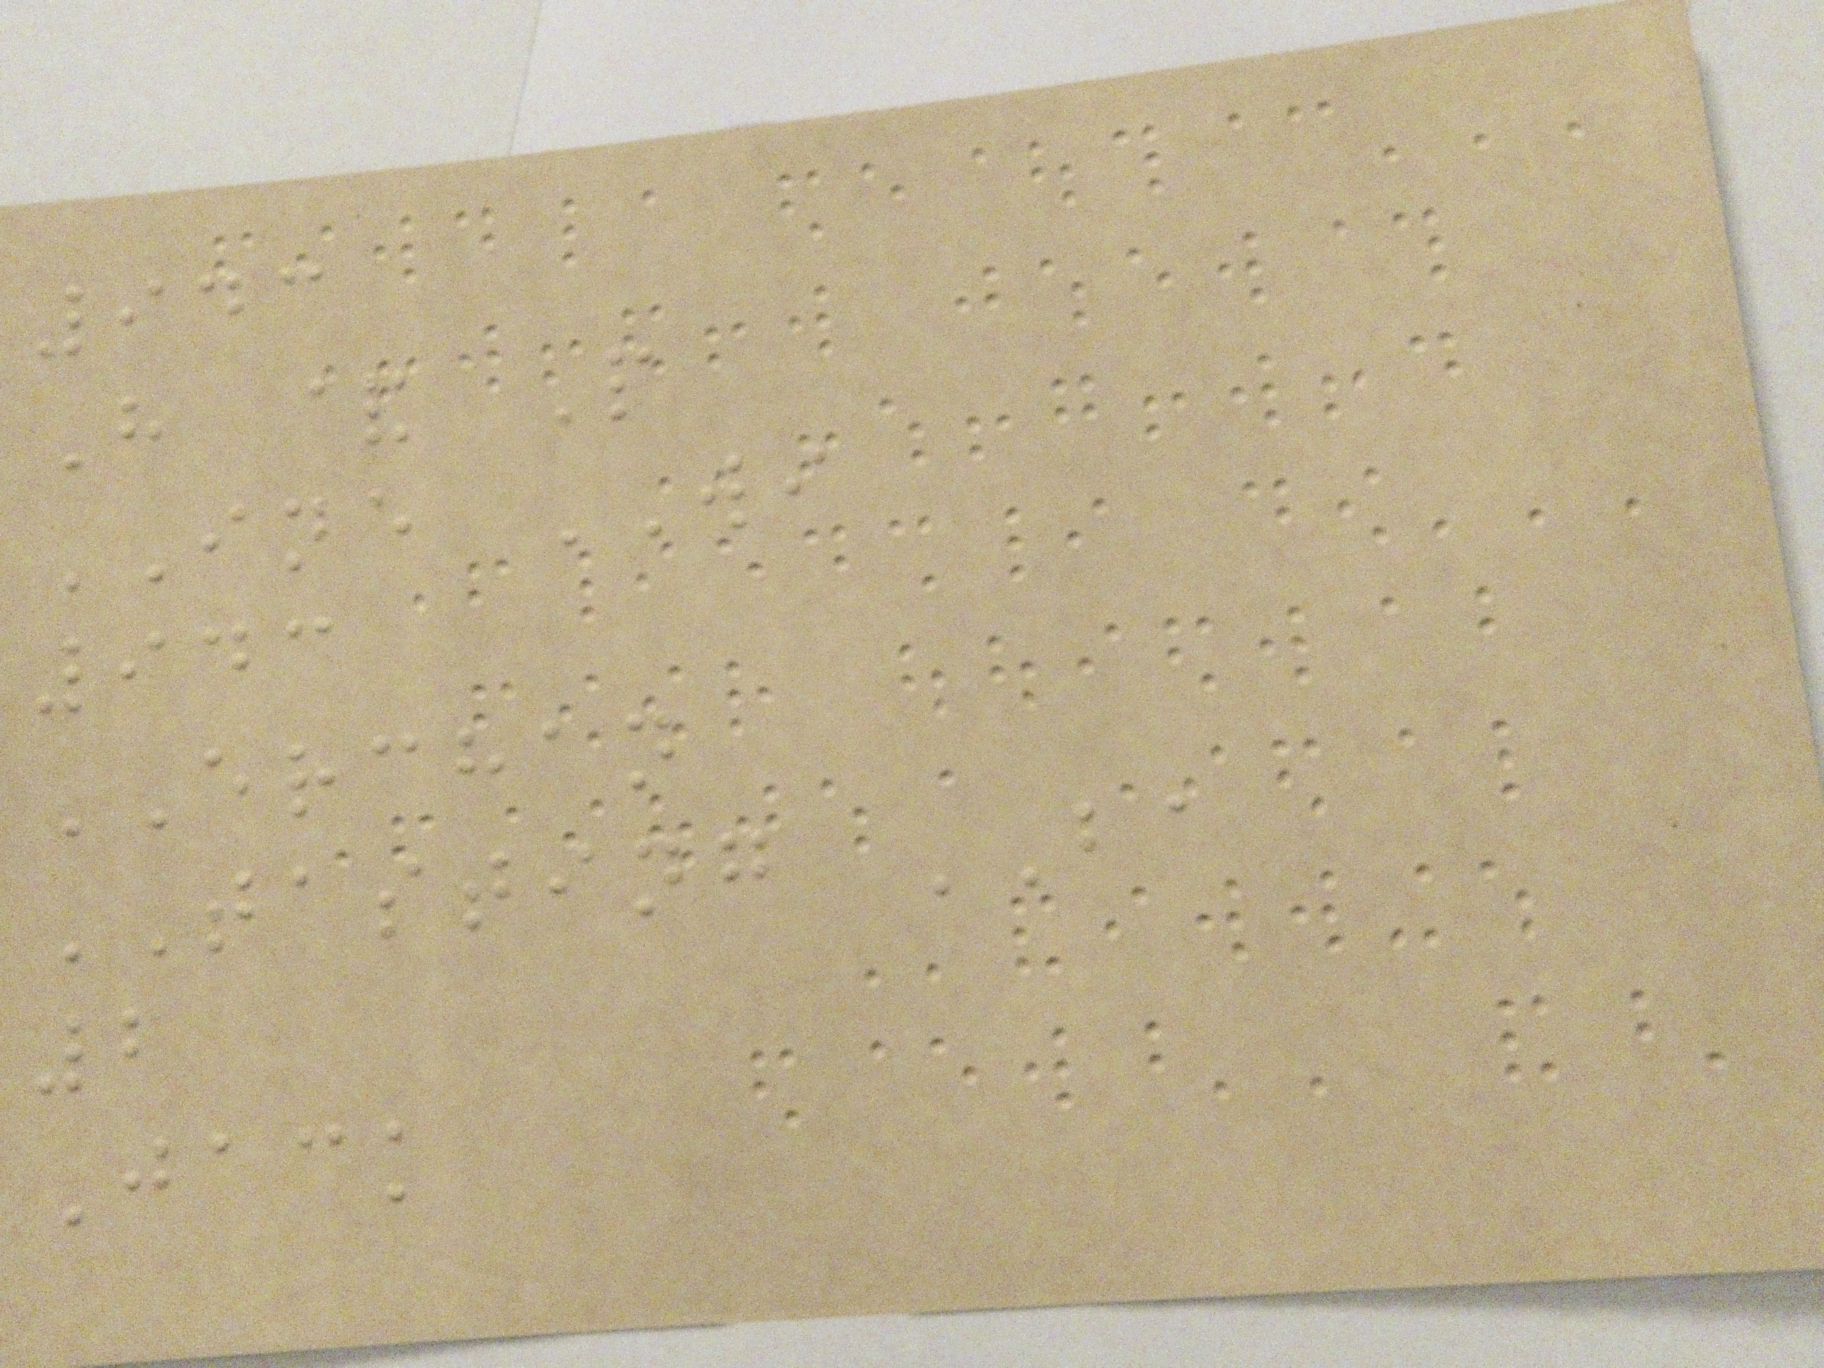943
H & P
INE WI
943
ERCHAN
TASTING BA
2
Jack
